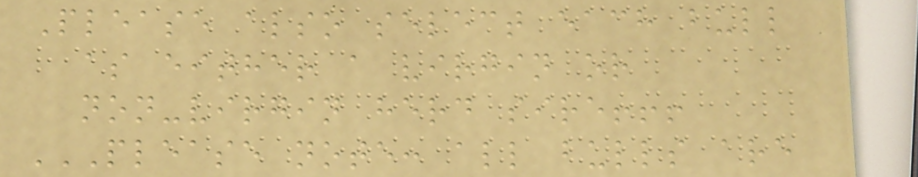Please also select each bull
as either a virgin or
non-virgin herd sire!!!
PLEASE NOTE: ALL BULLS ARE
